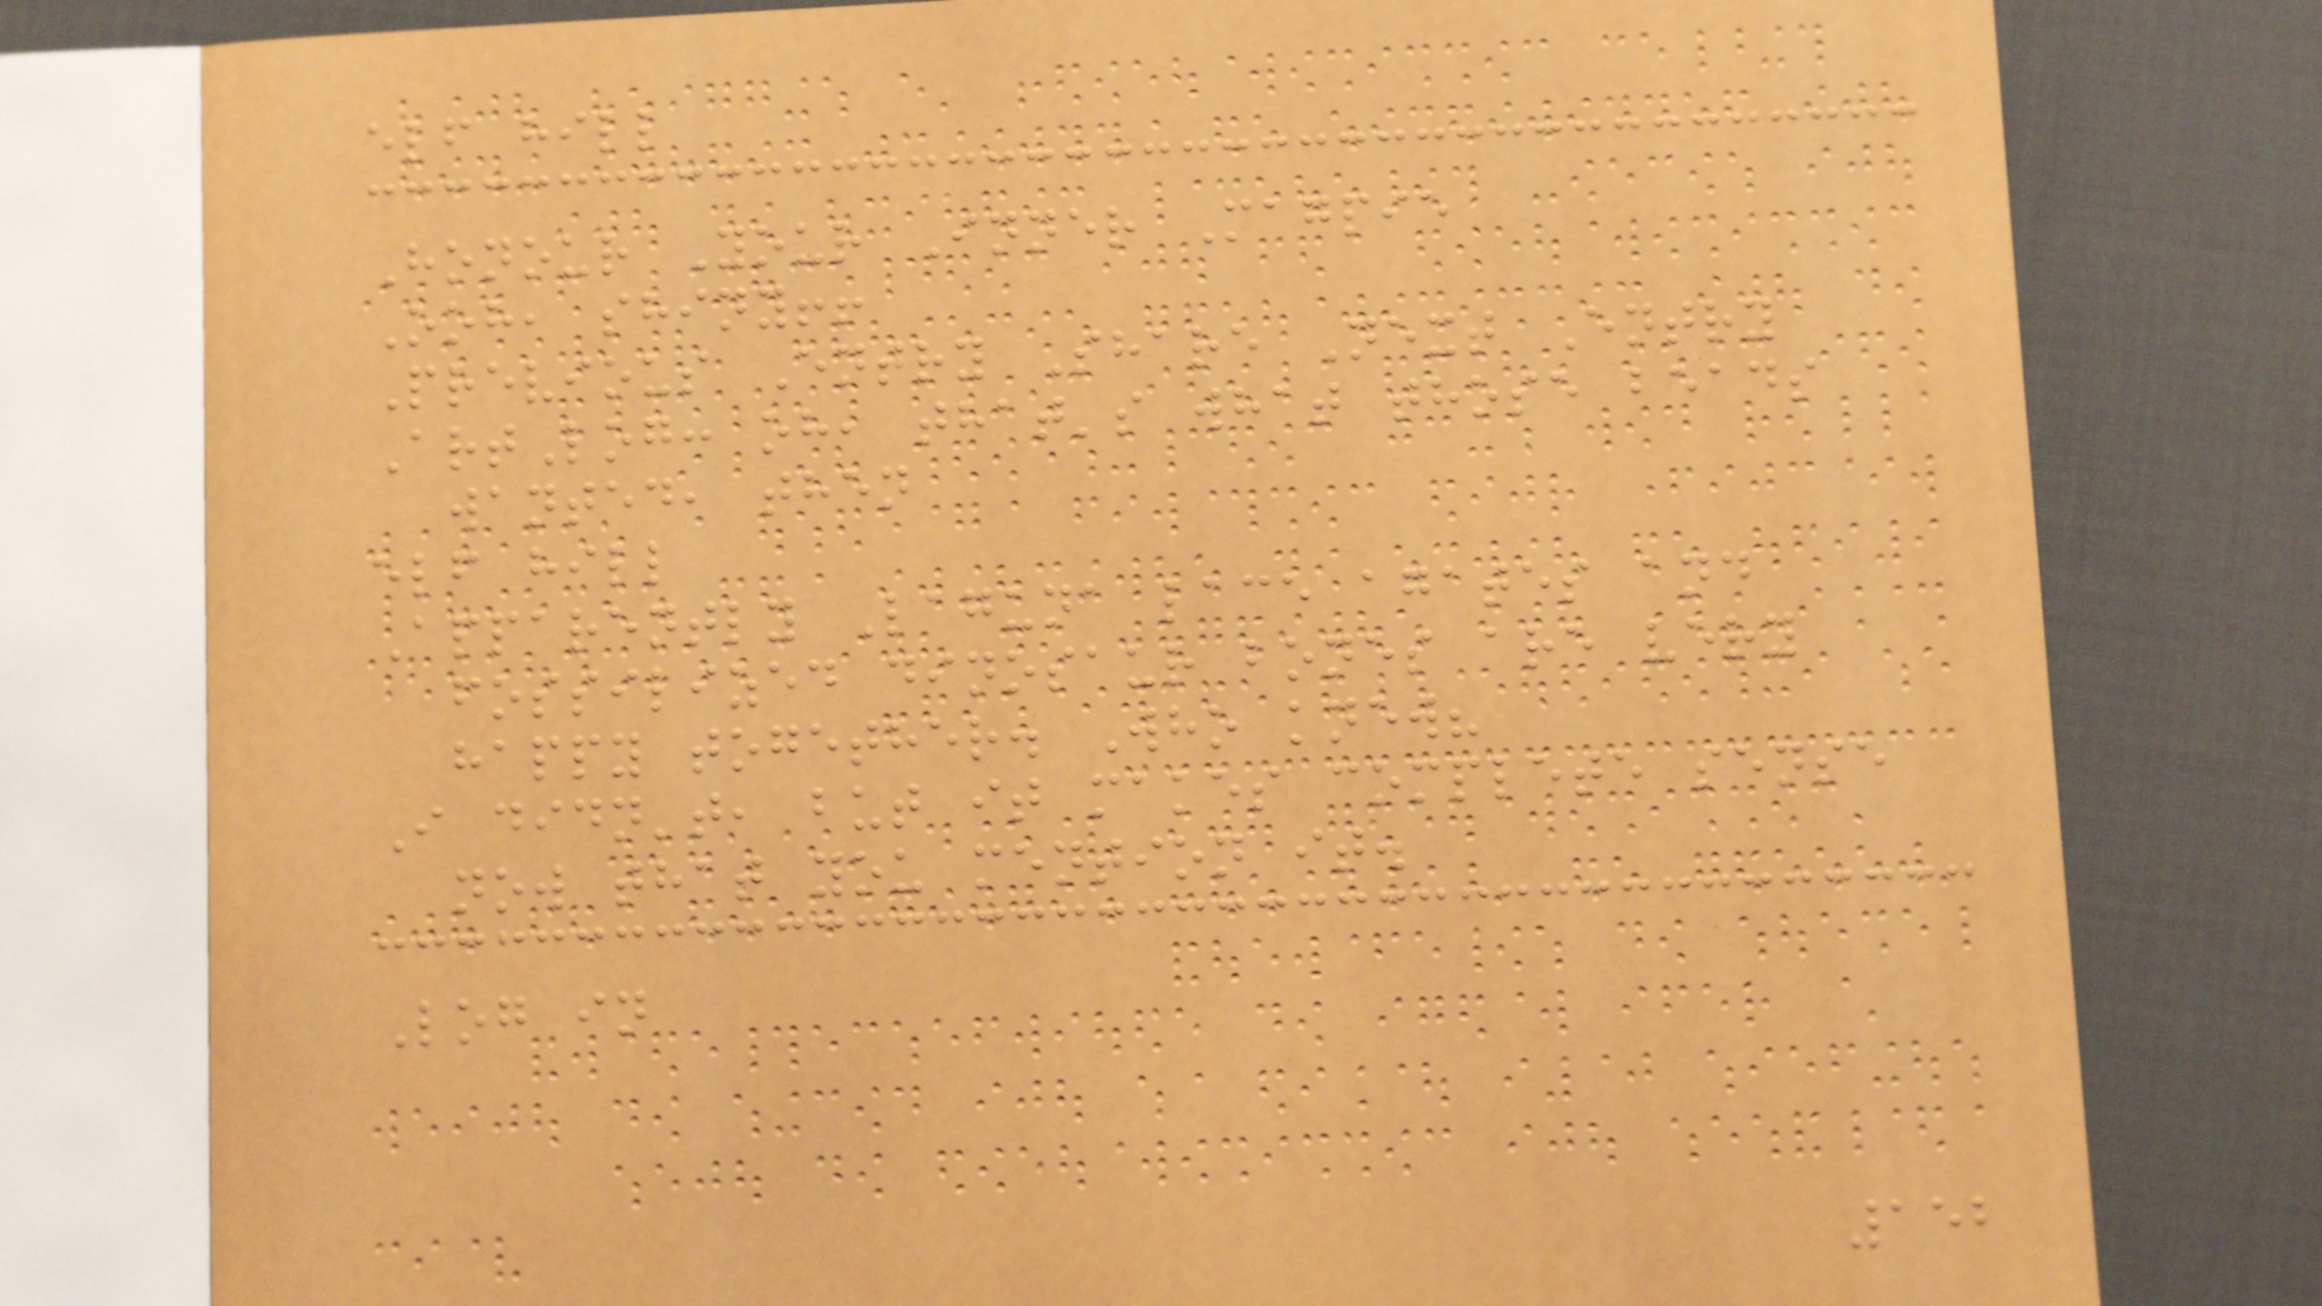elf hill
Honour Your Inner Magpie
Ooh, shiny!!
Previous Entry Share Next Entry
ArtLog: oh, that's what those beads
wanted, then
elf hill
Apparently Laguna lace agates and
fossilized dinosaur bones are very
happy together. Who knew?
I didn't, but it makes complete sense
now that you mention it.
Log in
152
